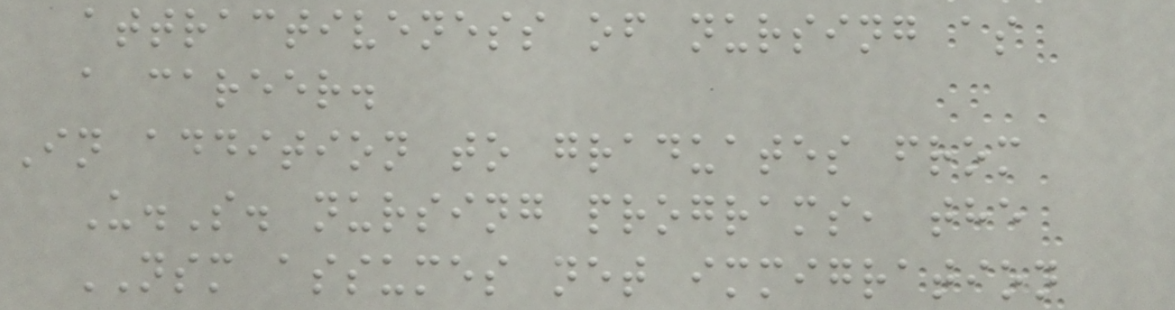attractiveness of nursing as
a career.
In addition to graduates from
U.S. nursing programs, the
NSM assumes net immigration
